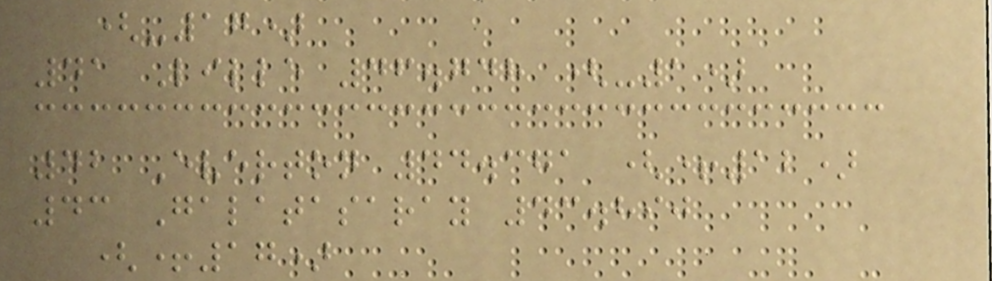(-17)
41 Lille 46.748 (-1)
42 Everton 44.371 (+12)
43 Galatasaray 43.890
(+17)
